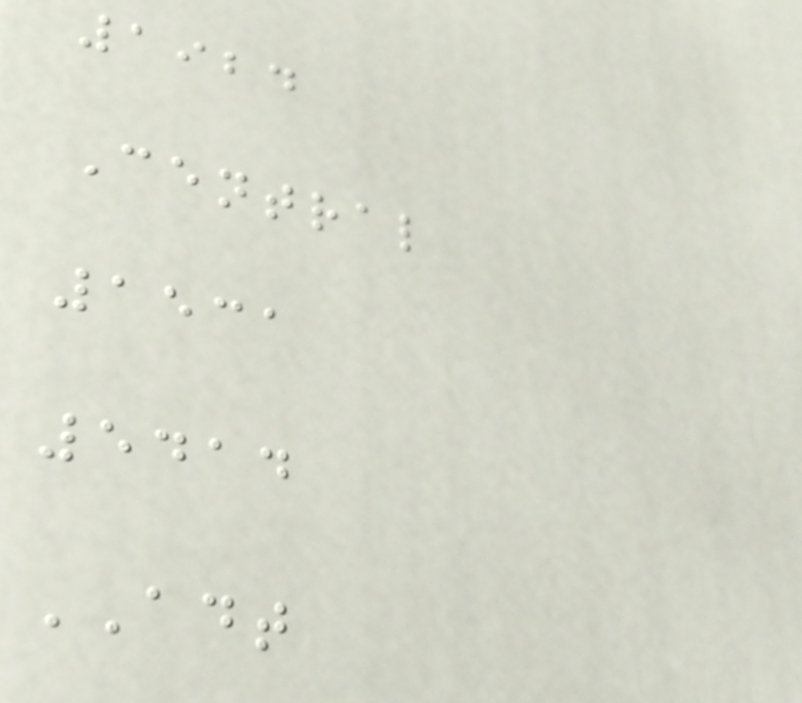1924
Central
1531
5414
ADT
